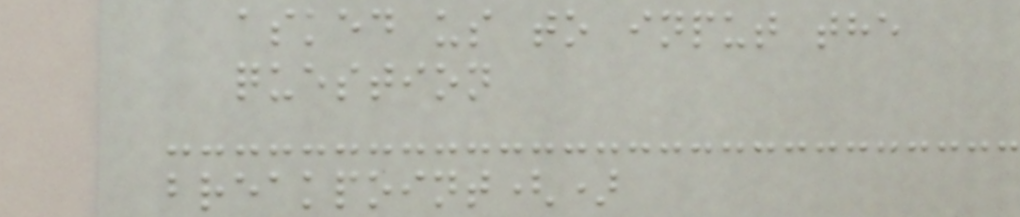asked us to input the
question
breakpoint()
